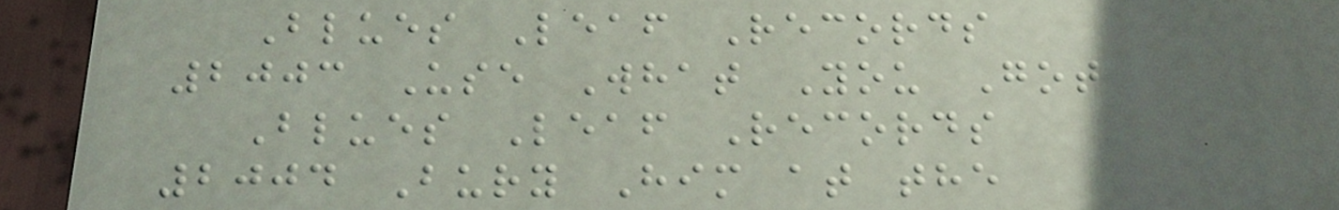Blues Leaf Records
2003 Use What You Got
Blues Leaf Records
2004 Bury Him at the
